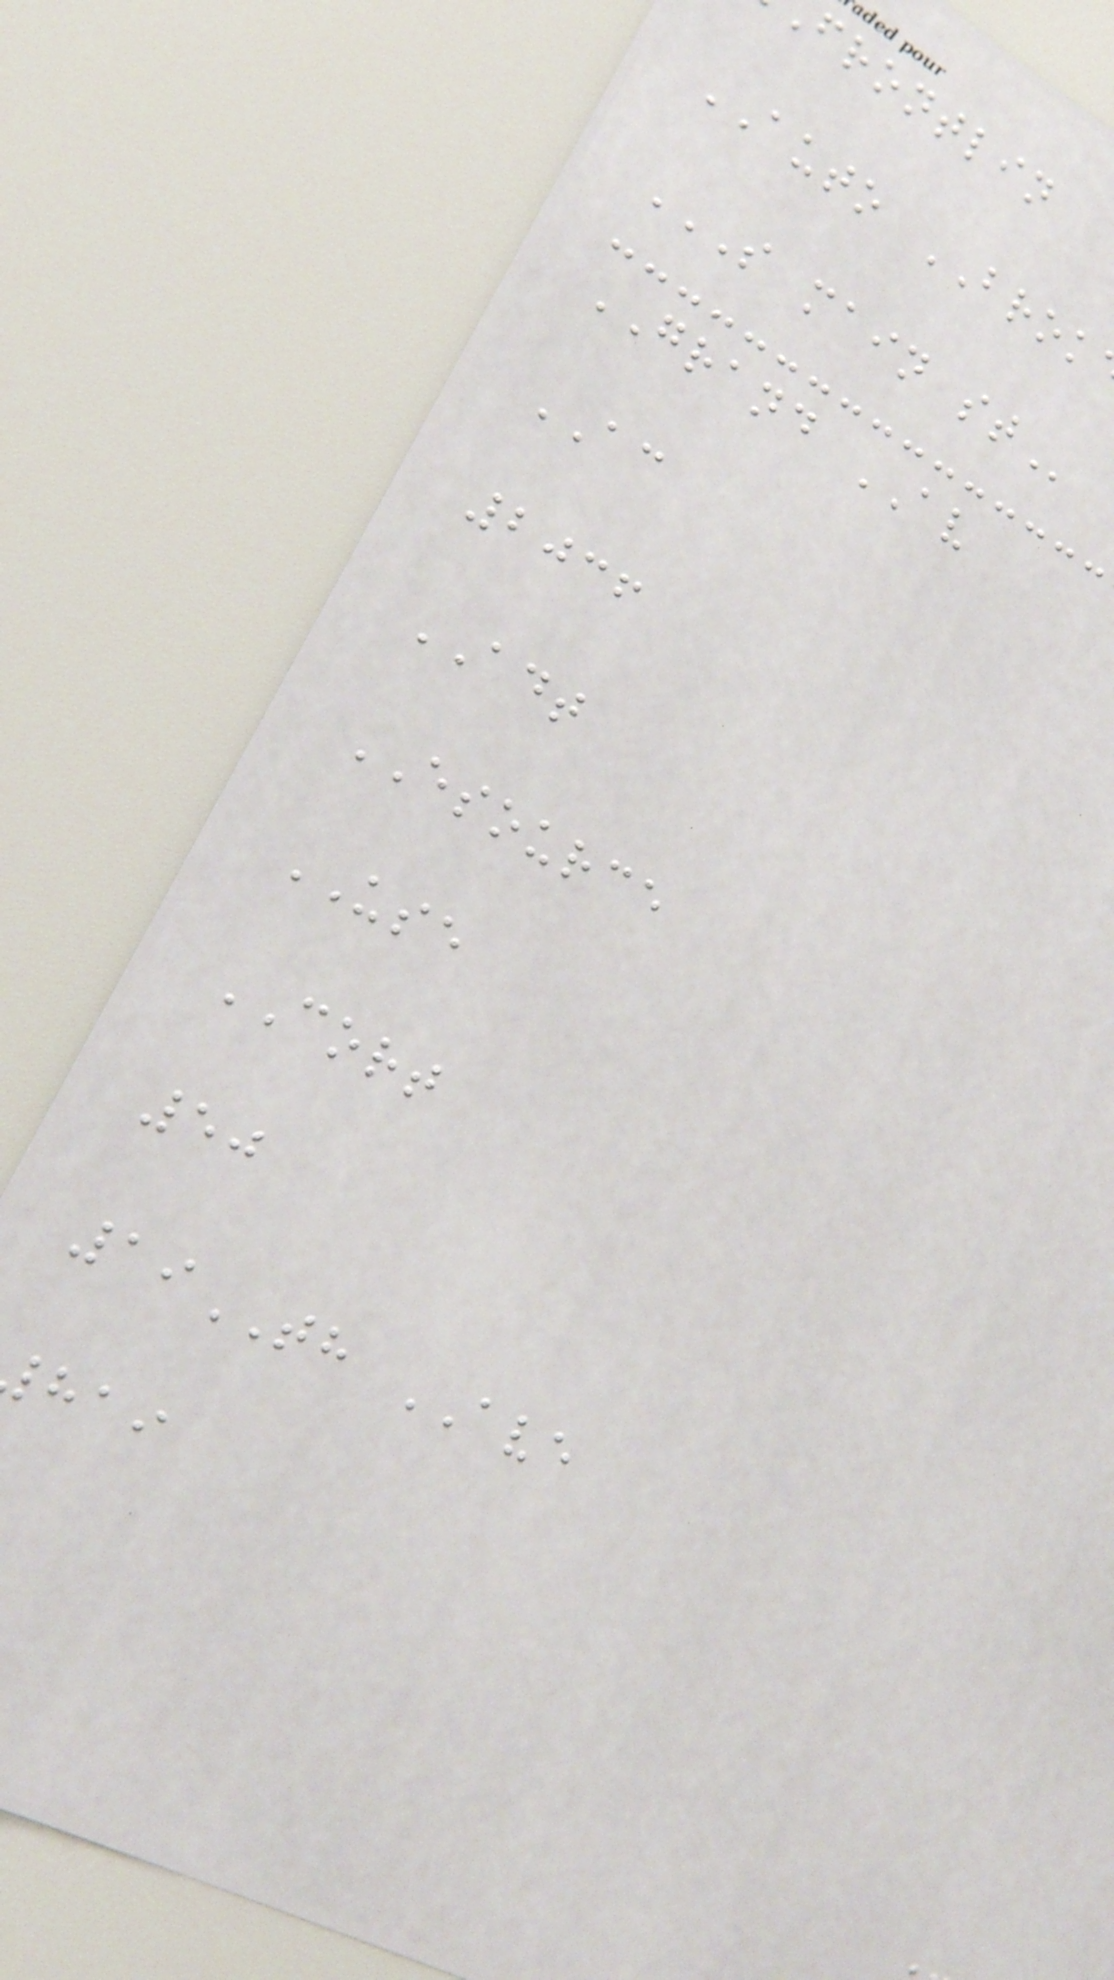frontlin
AUTO BROK
S MAIN ST
GRAND AV
AC
2036
ADT
ESOURCE
USE
CORT
50
19TH AVE
